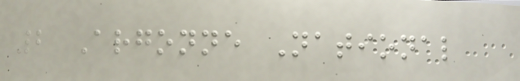2 Argonne National
